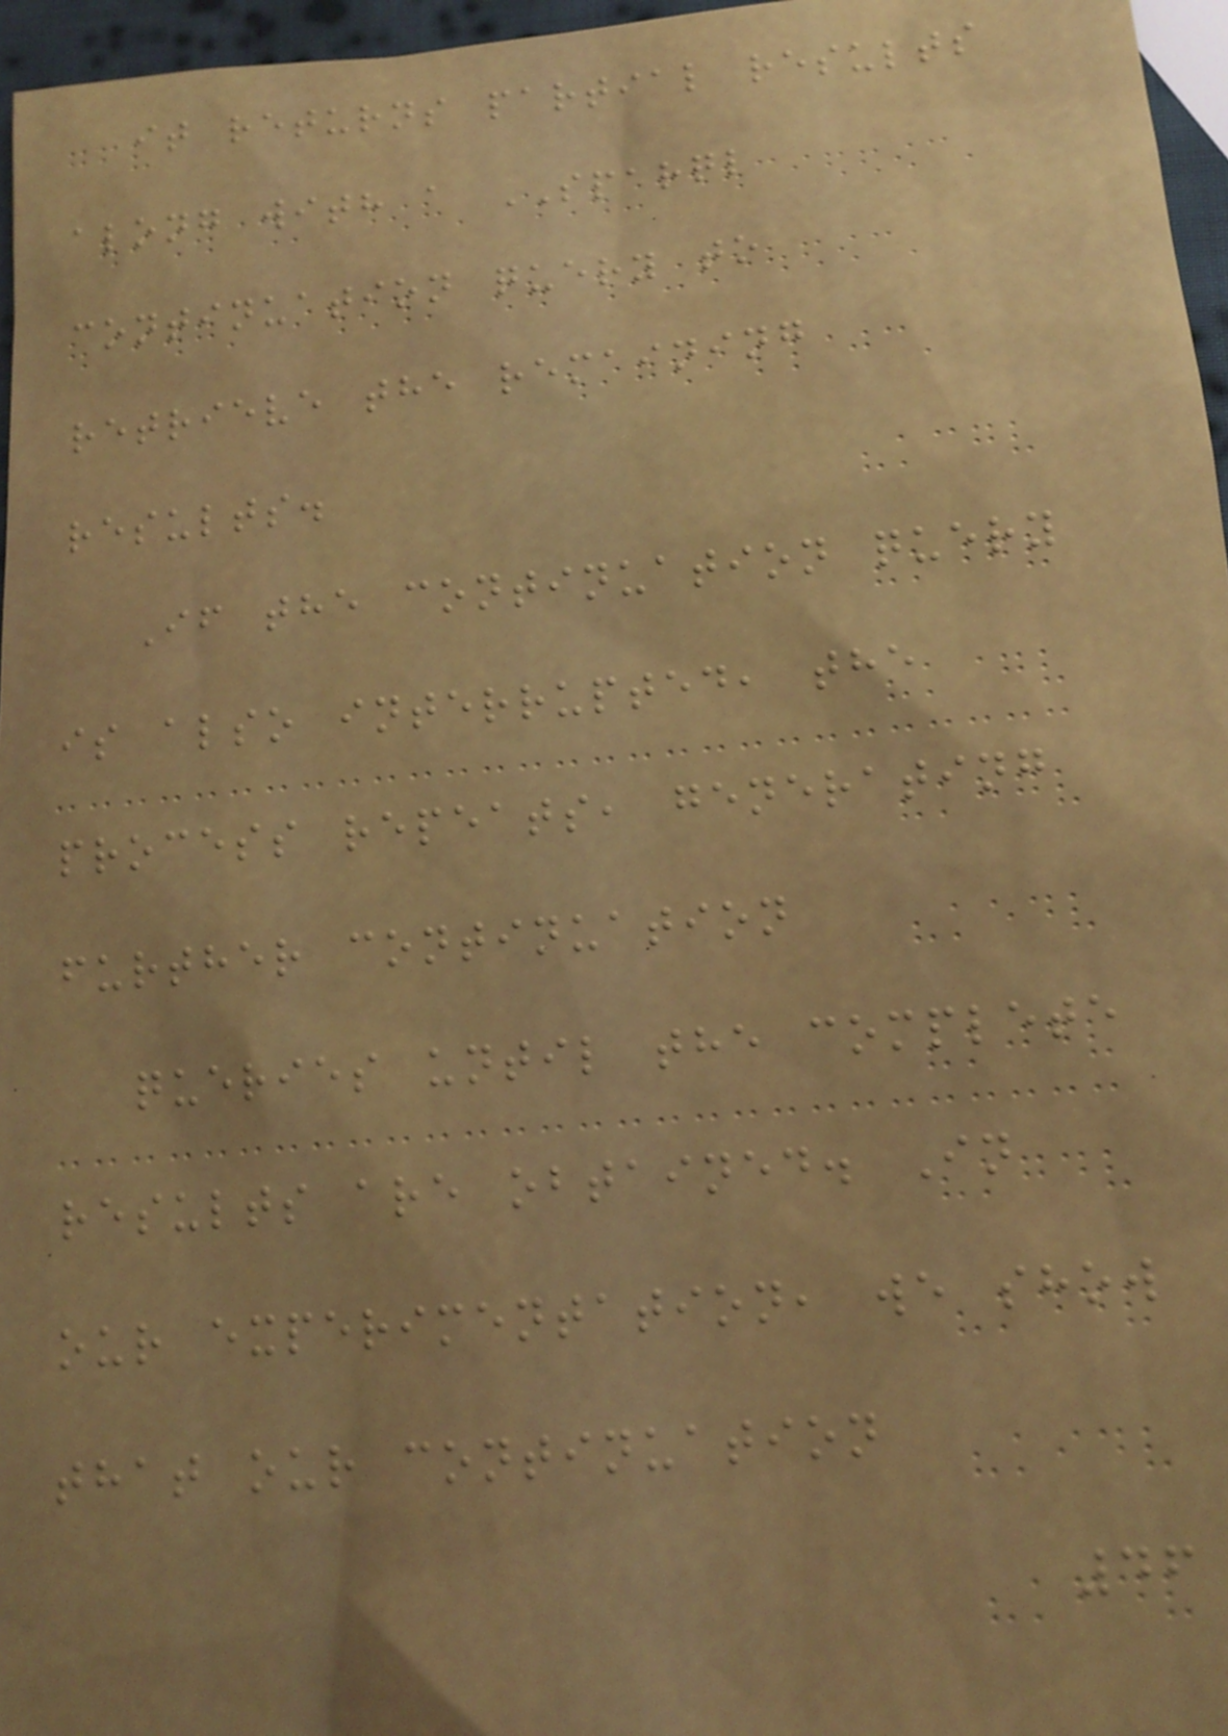it returns partial results
along with a SPARQL
continuation query to
retrieve the remaining
results.
If the continuation query
is also interrupted, the
process repeats, generating
further continuation
queries until the complete
results are obtained. In
our experimentation, we show
that our continuation
46
